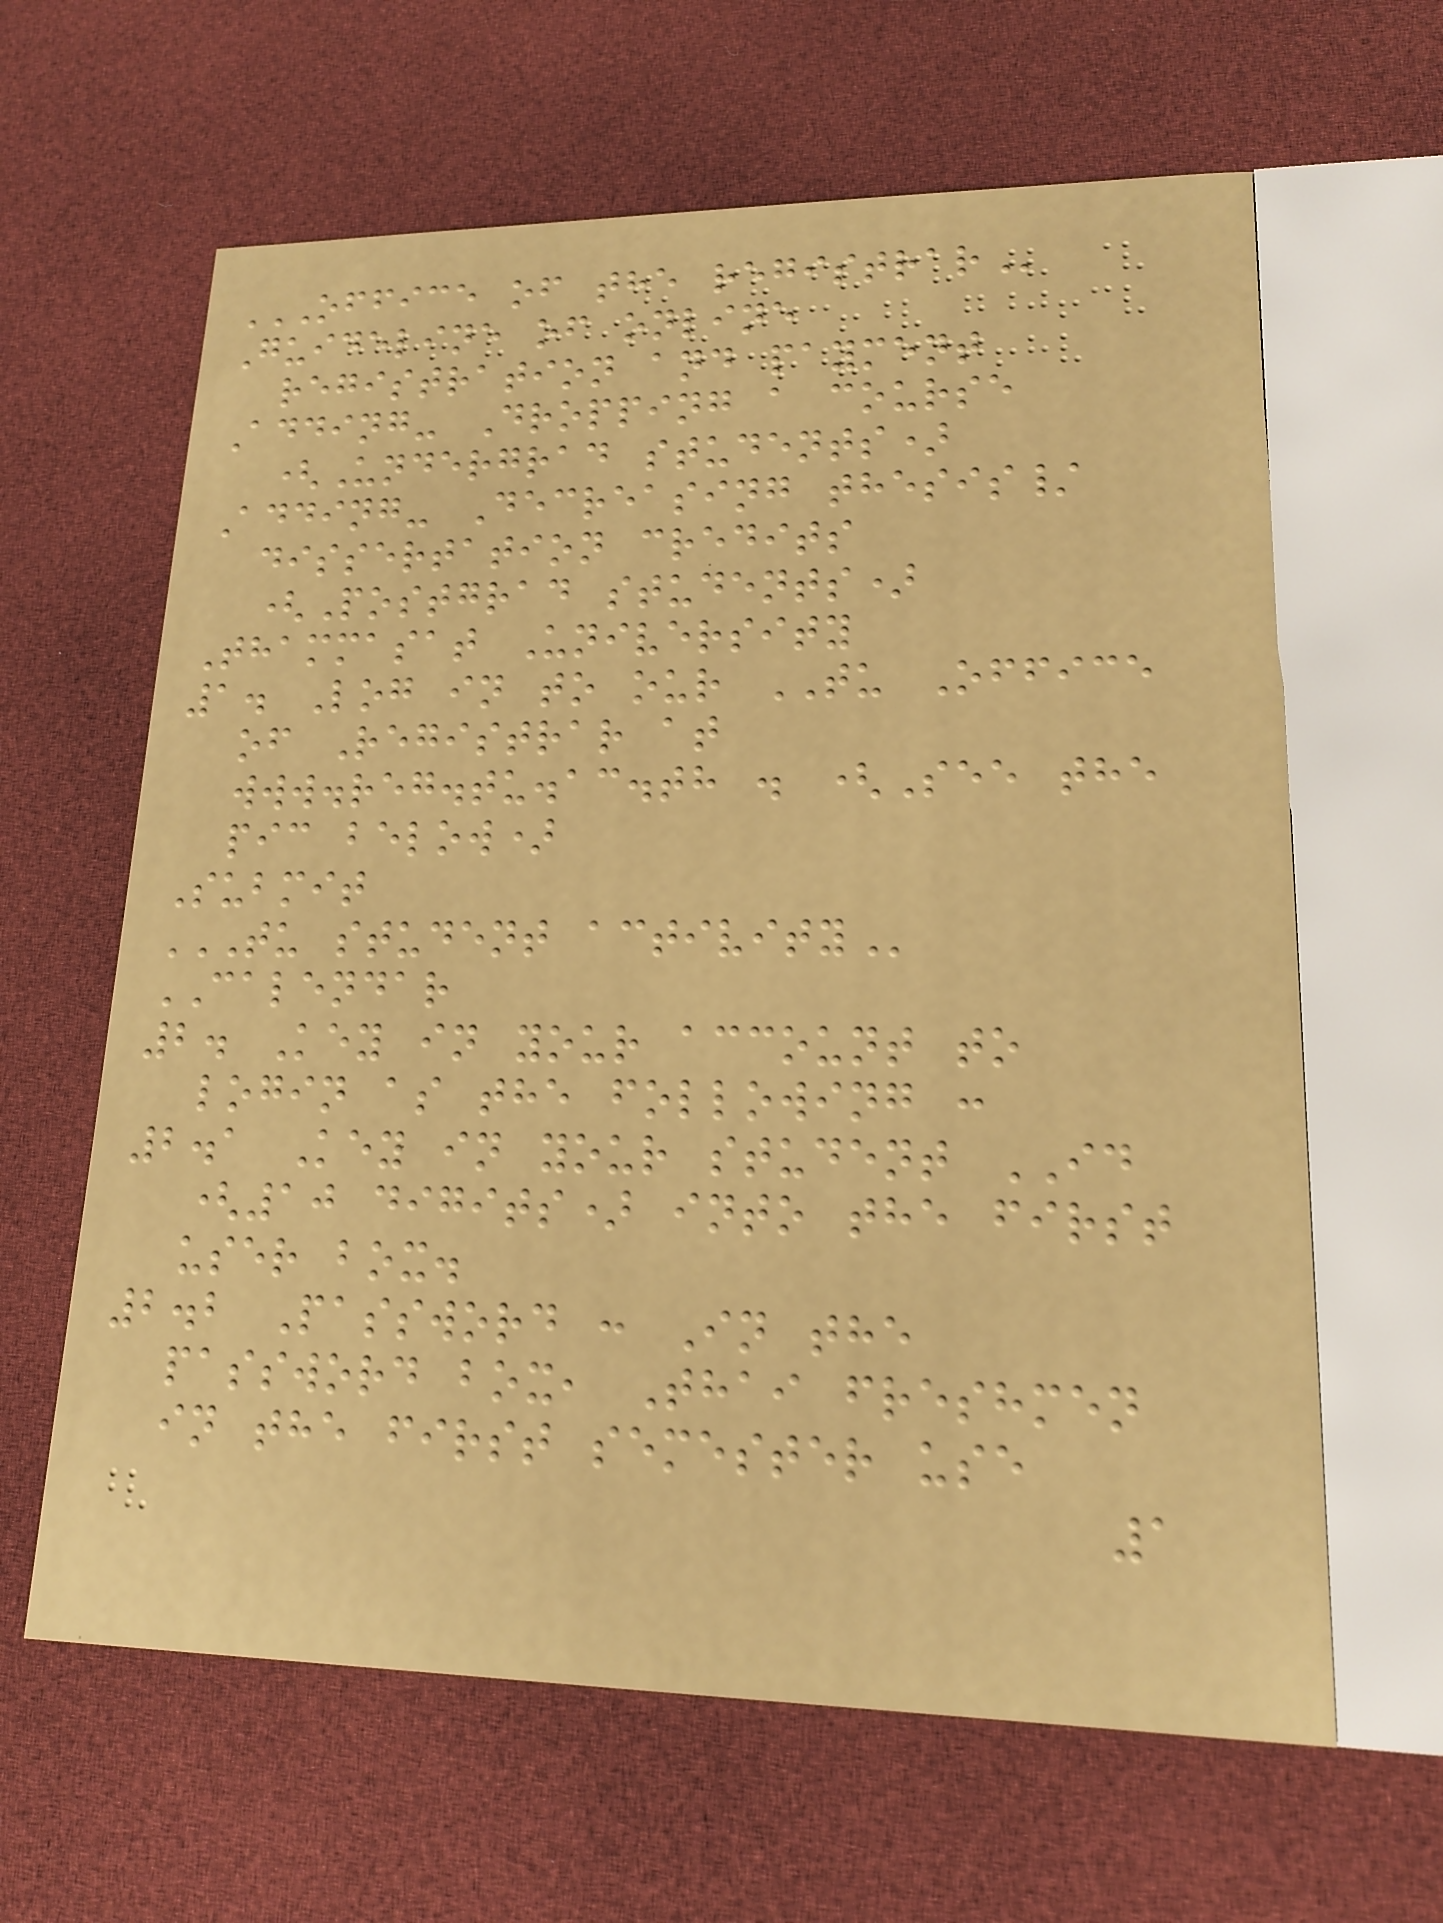OFFICE OF THE REGISTRAR
Guideline of online
registration and payment
Adding- Dropping a course
(Undergrad students)
Adding- Decreasing thesis/
dissertation credits
(Postgrad students)
Thammasat University
1. Log in to our TU Office
of Registrar at
www.reg.tu.ac.th . (See the
pic below)
Submit
TU STUDENT ACTIVITY
CALENDAR
2. Key in your account to
login as the following :
2.1 Key in your student ID
(10 digits) into the first
user box.
2.2 Password : In the
password box, Thai freshmen
in the first semester use
1
